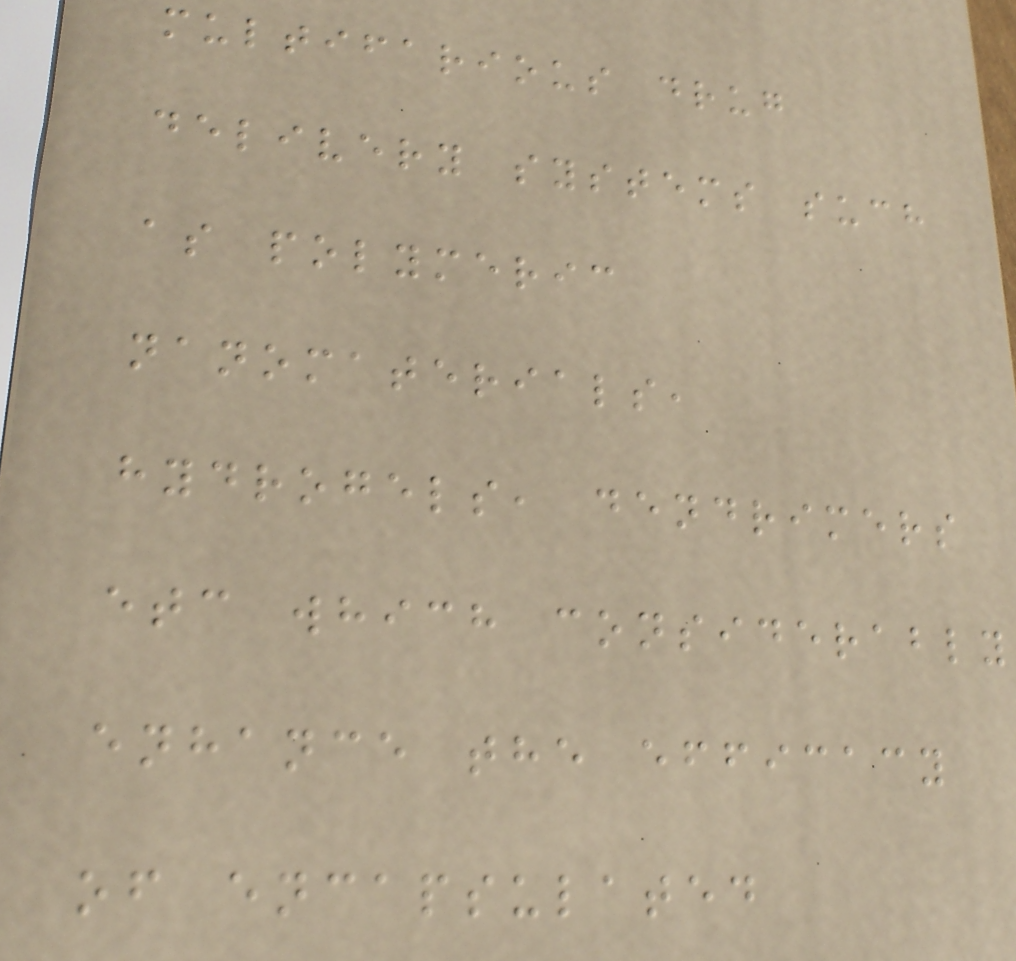multifarious drug
delivery systems such
as polymeric
nanomaterials,
hydrogels, dendrimers
etc which considerably
enhance the efficacy
of encapsulated
